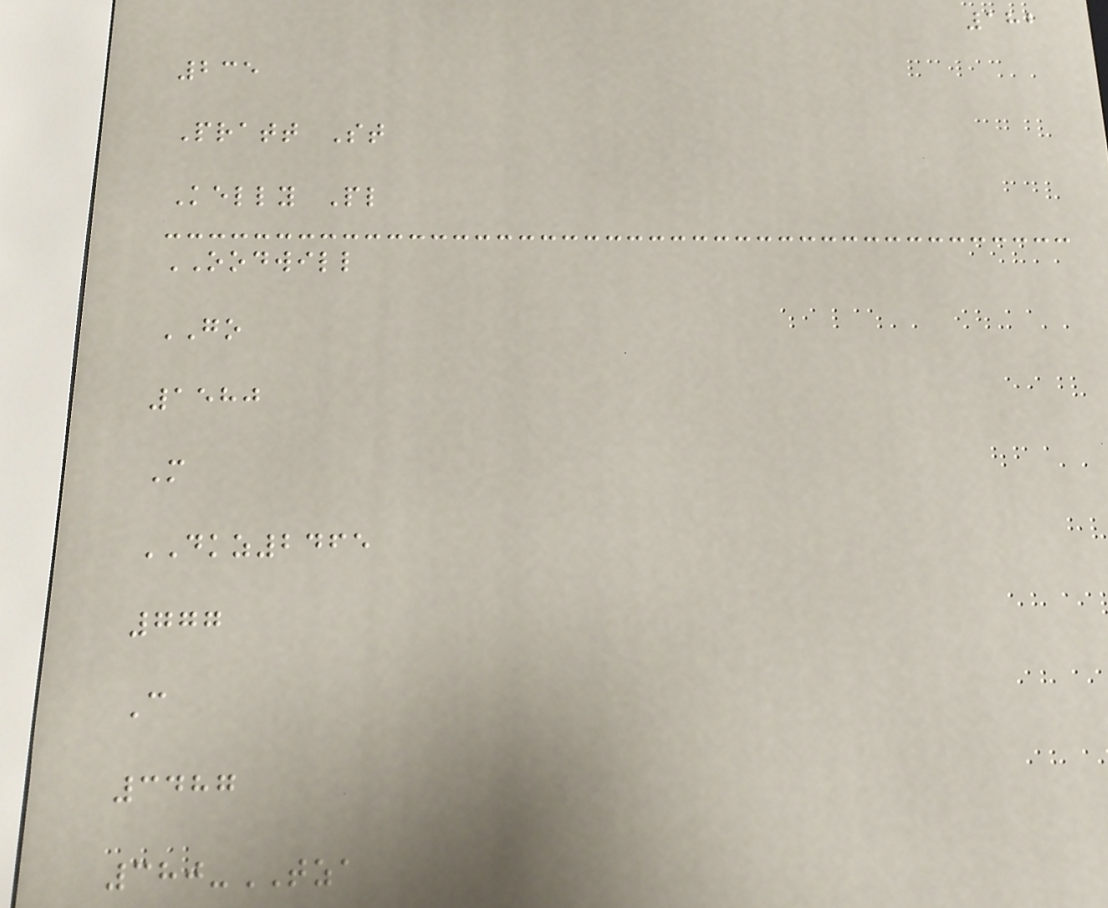182
235
Pratt St
Kelly Pl
OODWILL
GO
1580
M
DKZ2465
777
C
3487
380-TZA
